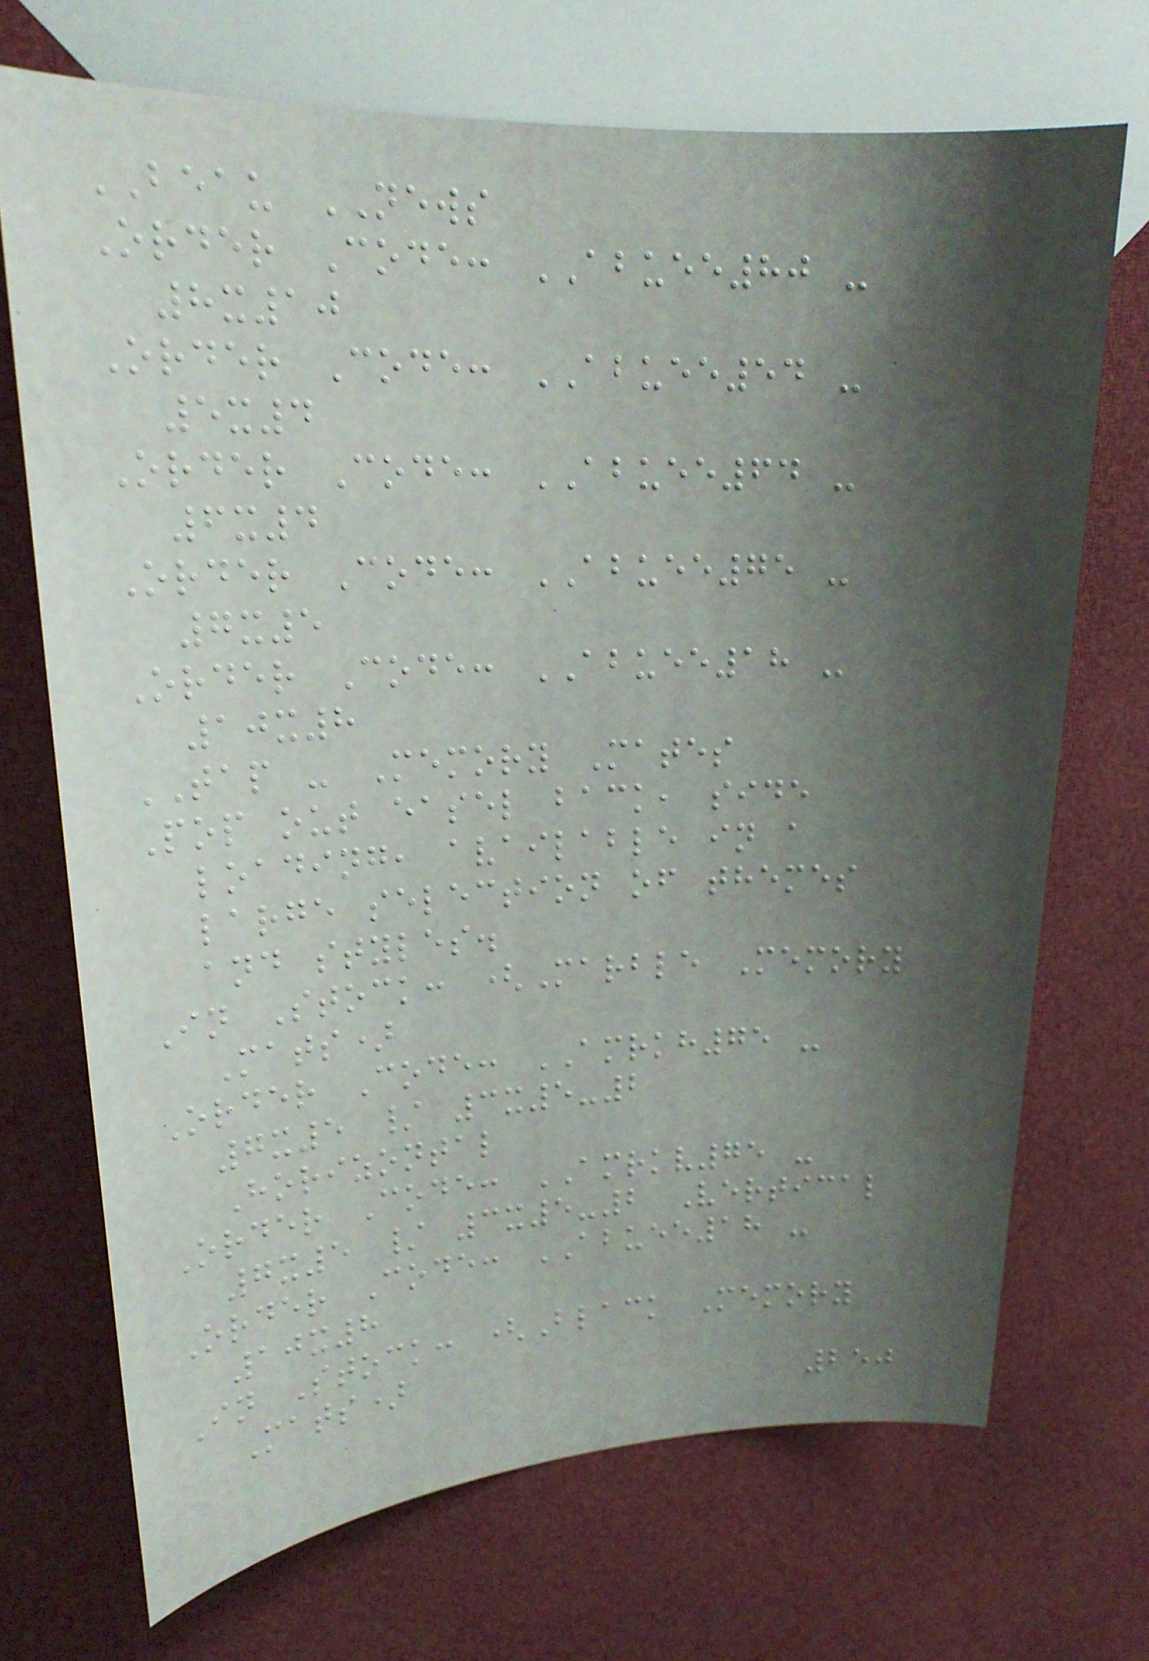BEAU NEWS
Order Code: ABUEE80 -
8x10
Order Code: ABUEE54 -
5x4
Order Code: ABUEE64 -
6x4
Order Code: ABUEE75 -
7x5
Order Code: ABUEE18 -
10x8
TAP - Memory Mates
Pop out easel back, side
loading, available in a
large selection of themes
and styles.
In Stock: (Marble Memory
Mats)
Order Code: AMRKH75 -
7x5 / 3x5-2
Horizontal
Order Code: AMRKV75 -
7x5 / 3x5-2 Vertical
Order Code: ABUEE18 -
10x8
In Stock: (Black Memory
Mats)
250
